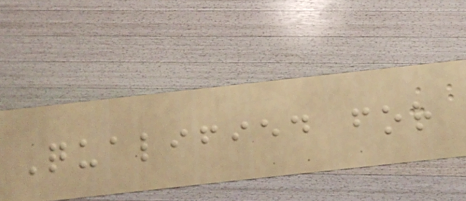Qualified for
